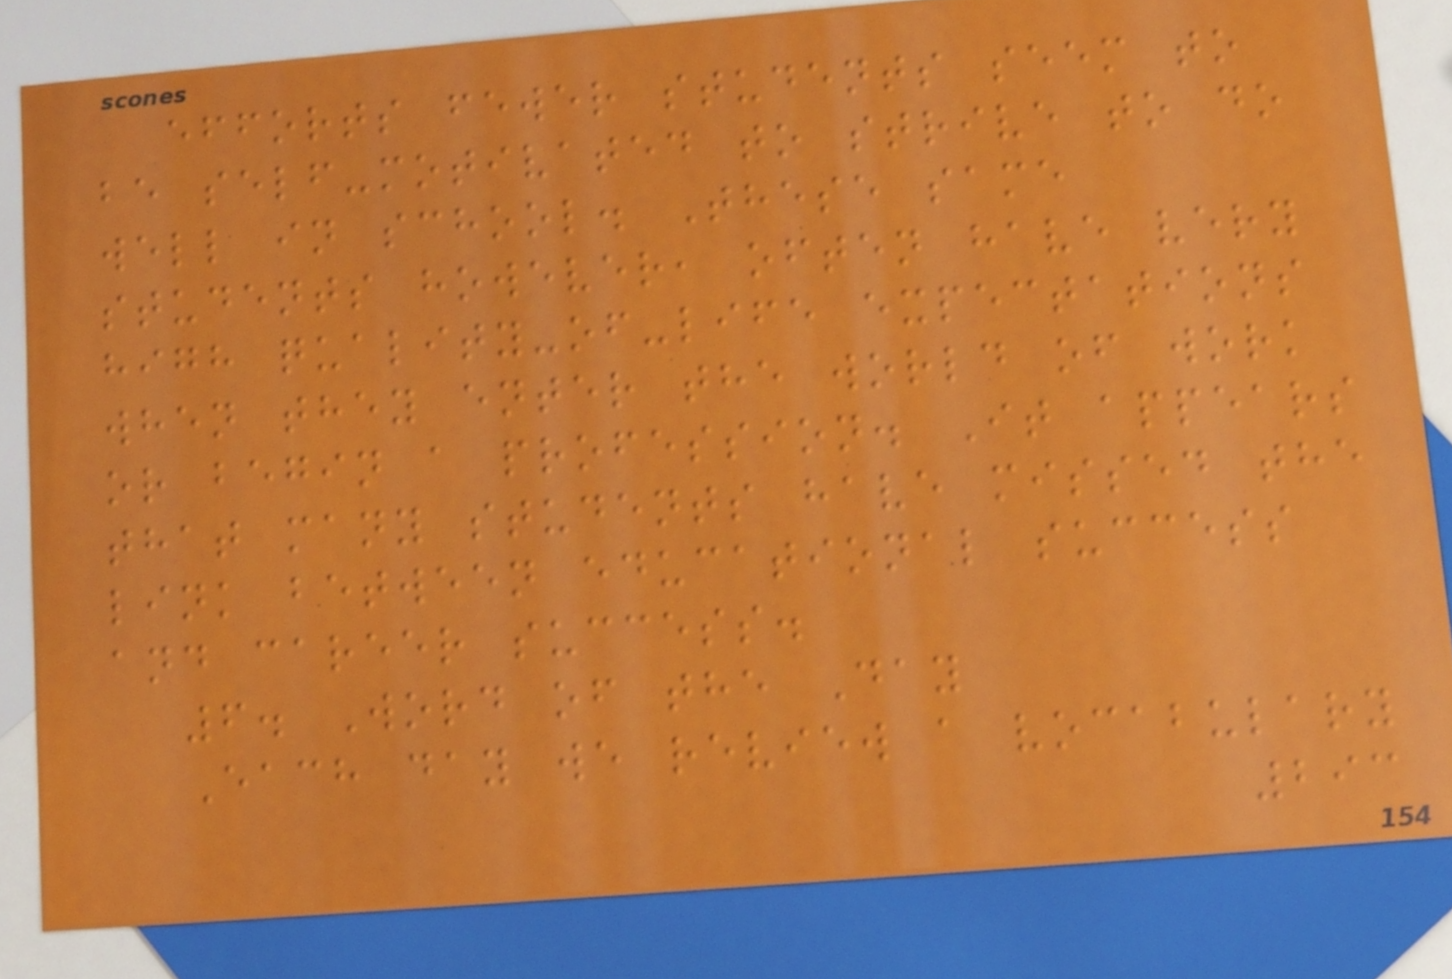efforts fewer students seem to
be self-motivated to strive to do
well in school. These same
students however, often have very
high quality-of-life expectations
when they enter the world of work
or begin a profession. It appears
that many students have missed the
link between educational success
and career success.
6. Word of the Day
Each day we review a vocabulary
293
